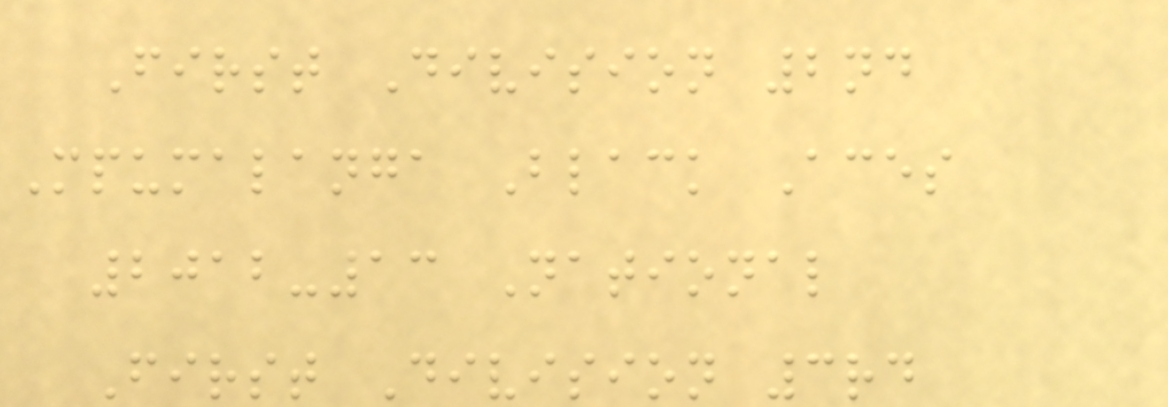First Division 2nd
Mpumalanga Black Aces
2012-13 National
First Division 3rd
